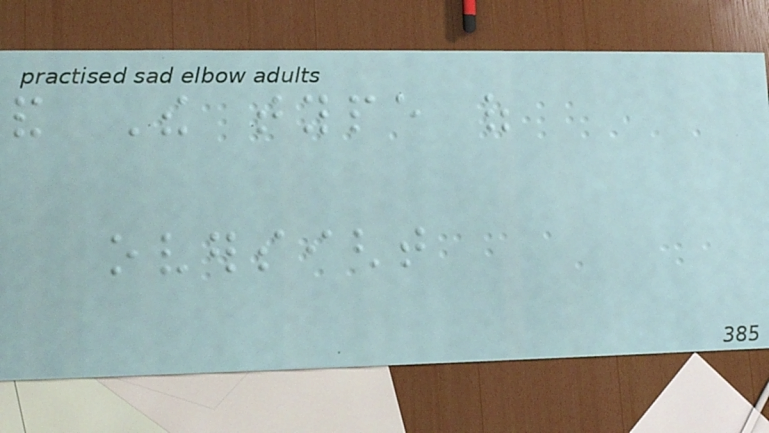and The type of
oversight
